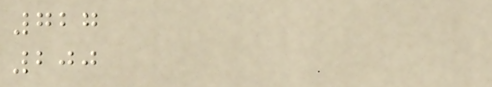727
200
